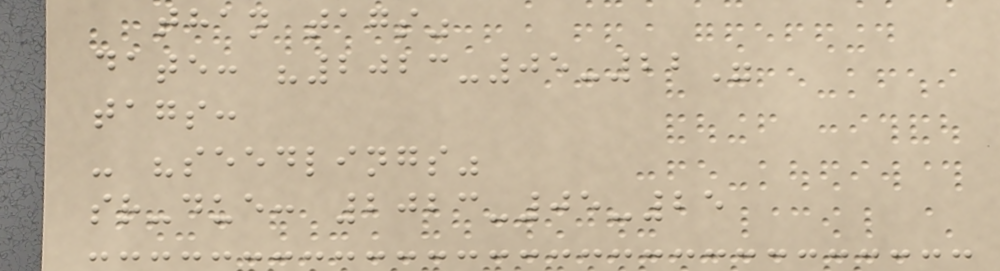than tags"
date: "2023-05-22"
tags:
- "seedlings"
sr-due: 2023-05-25
